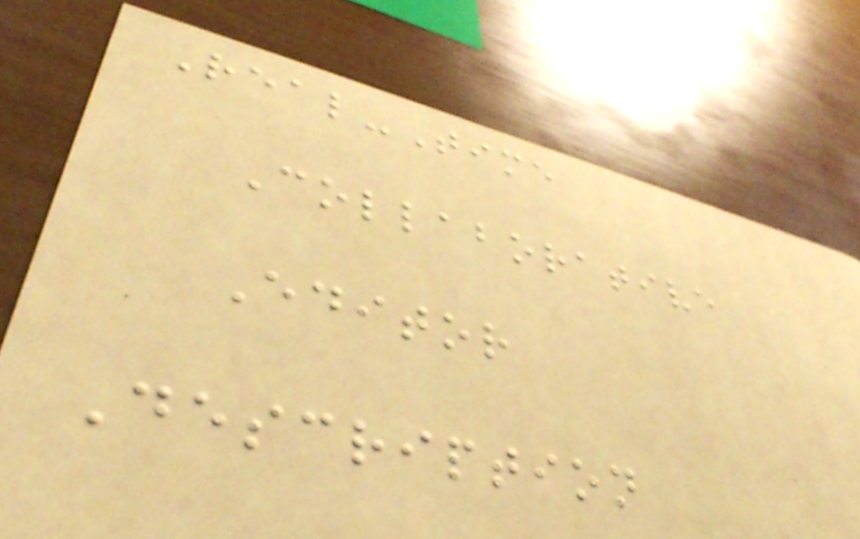Real-Time
Collaborative
Editor
Description
